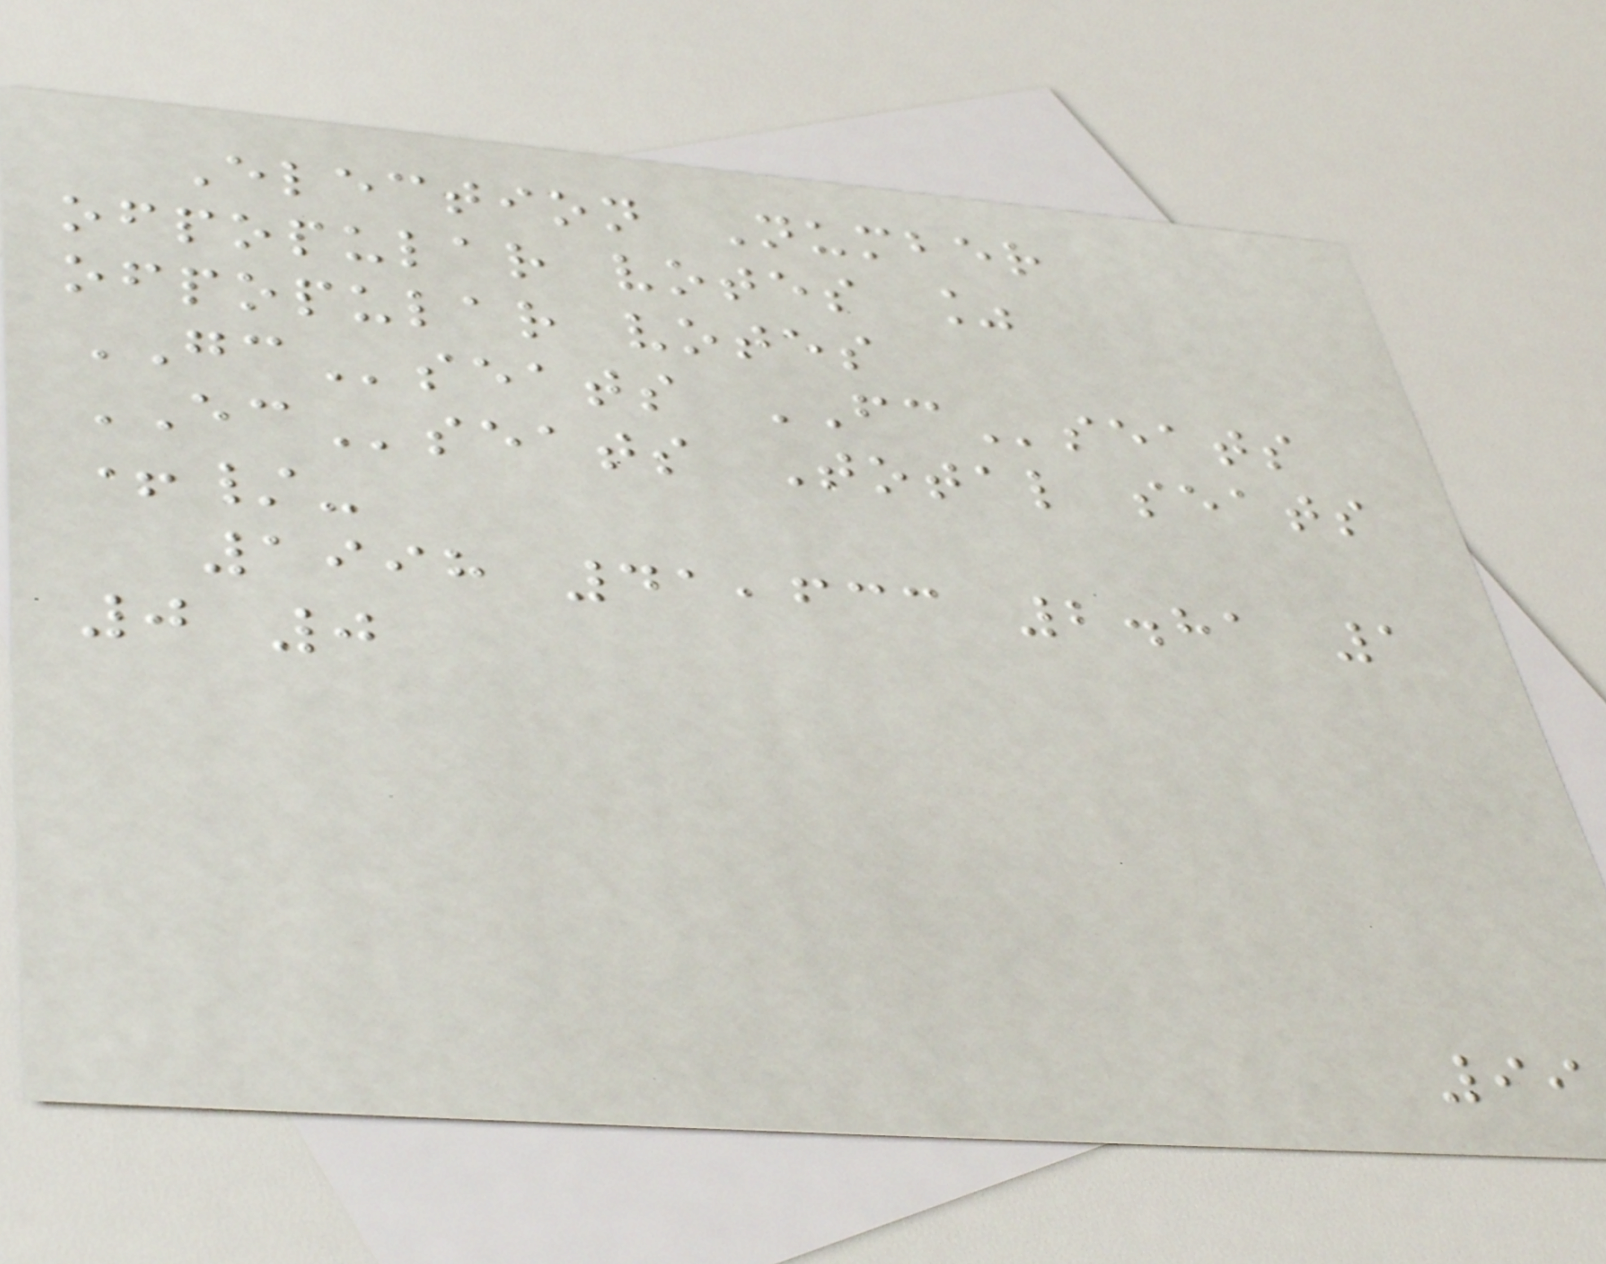Election Number
ofpopular votes %
ofpopular votes
GCseats FCseats
ECseats Total seats
+/-
1998 41,633 2.81 1
0 0
99
